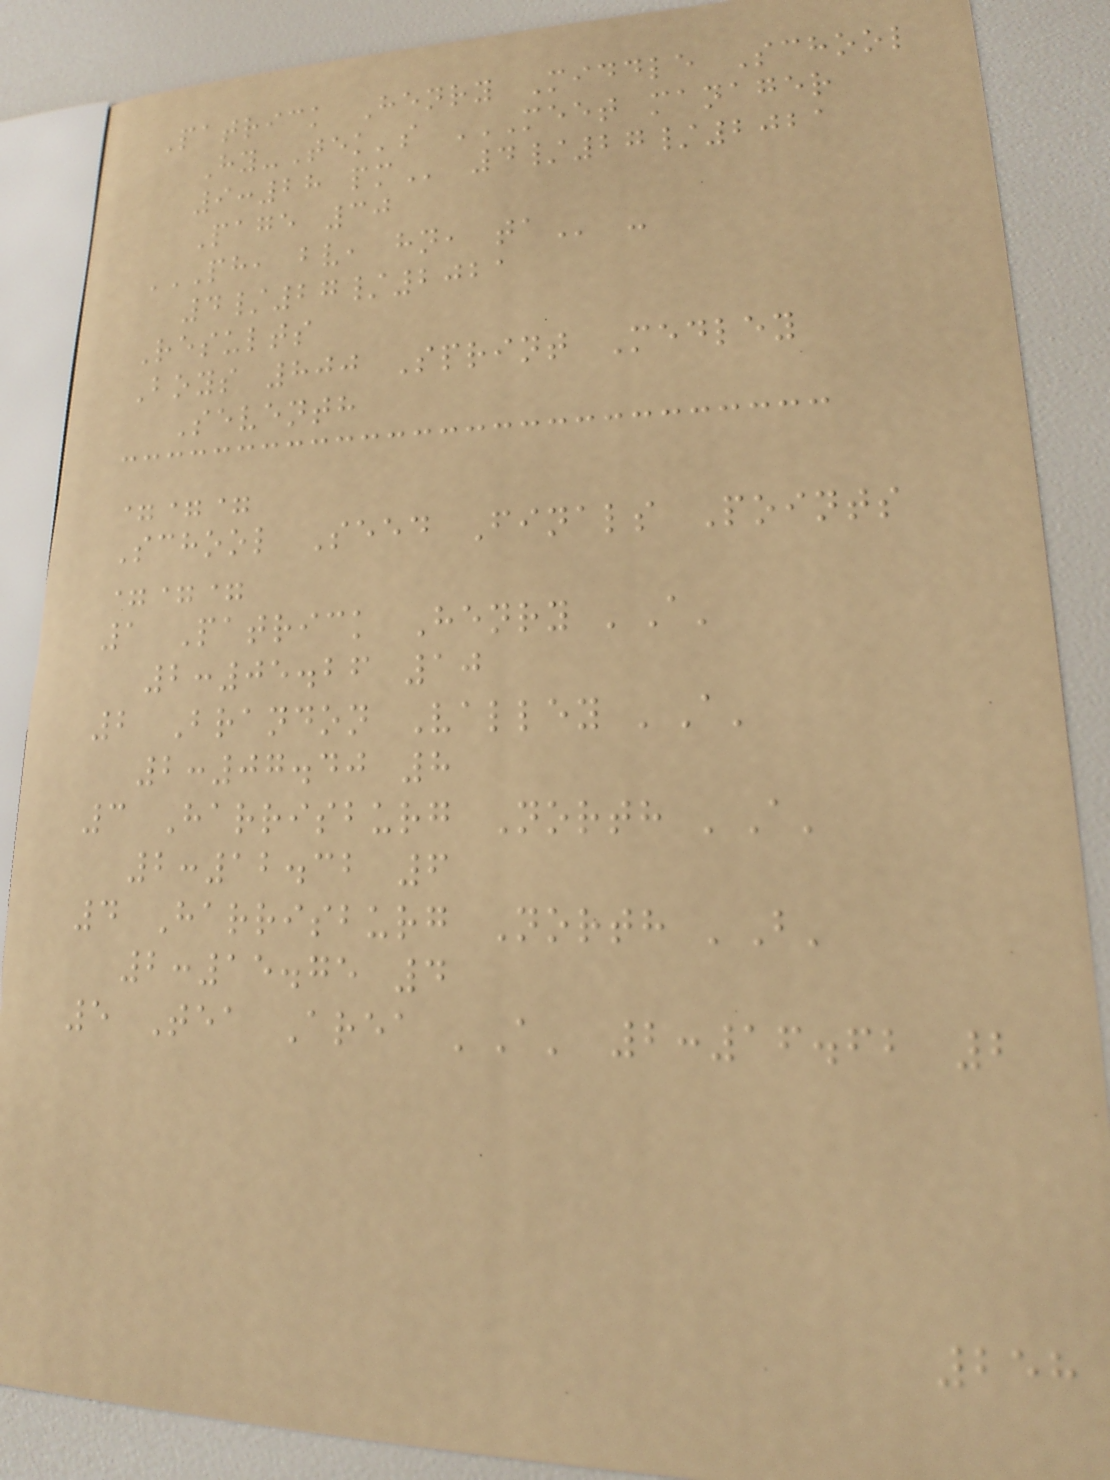Patrick Henry Middle School
Hy-Tek's MEET MANAGER
9:28 PM 4/27/2021
Page 30
PH, BV, HN, TA -
4/27/2021
Results
Boys 800 Sprint Medley
Seventh
===
School Seed Finals Points
===
1 Patrick Henry 'A'
2:05.26 10
2 Brandon Valley 'A'
2:07.40 8
3 Harrisburg North 'A'
2:12.32 6
4 Harrisburg North 'B'
2:15.75 4
5 Tea Area 'A' 2:16.62 2
258
